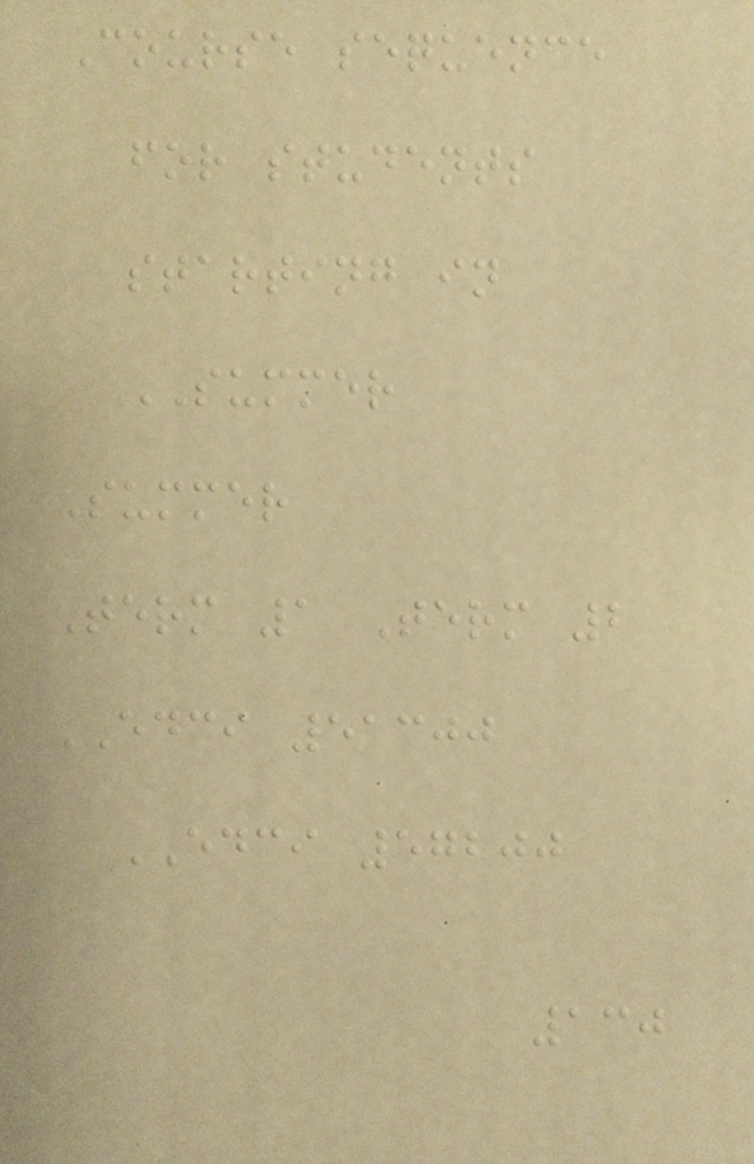Course sequence
for students
starting in
SUMMER
Summer
Term 1 Term 2
EDCI 51300
EDCI 57200
130
